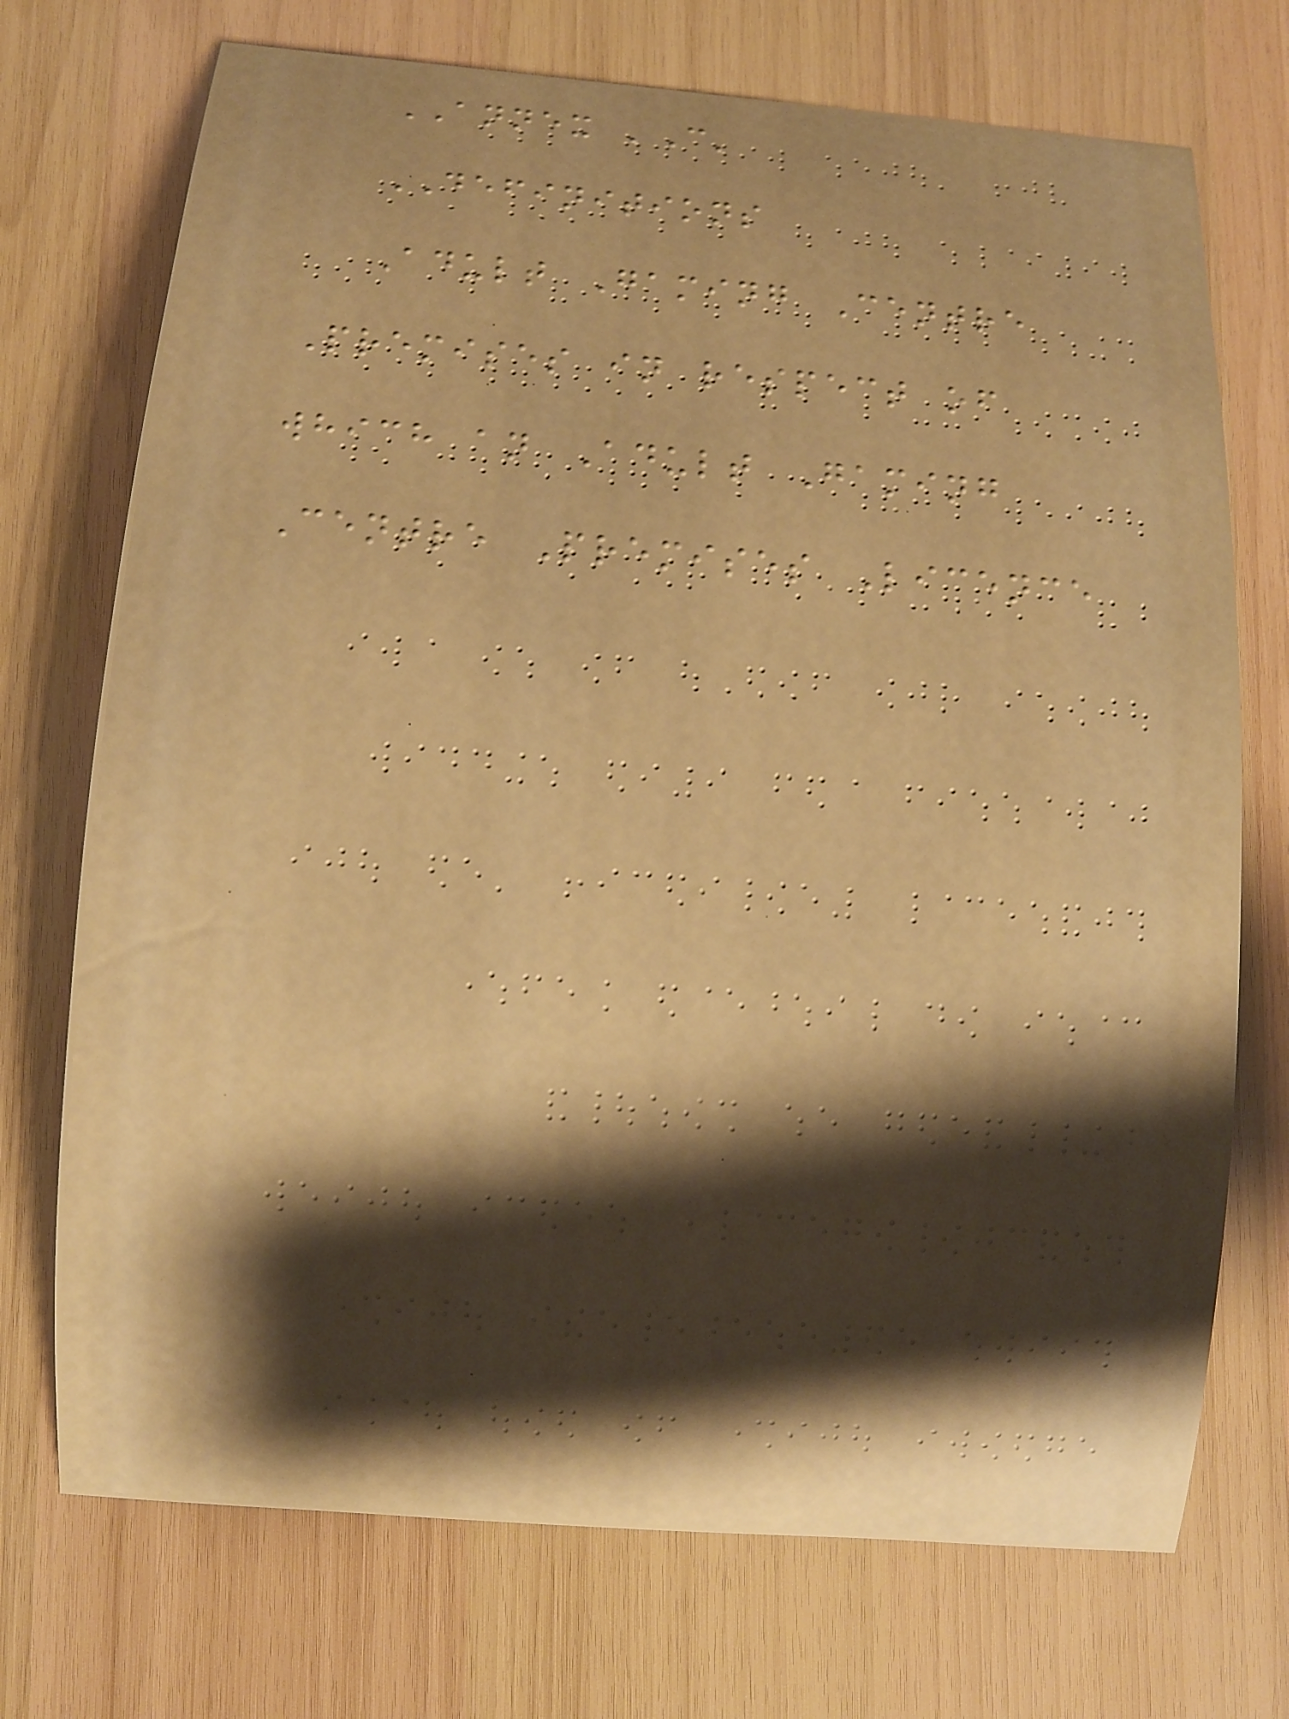ANNEX 'C'
DEFINITIONS
Adult Gaming Centre
Premises in respect of
which an Adult Gaming
Centre Premises Licence
